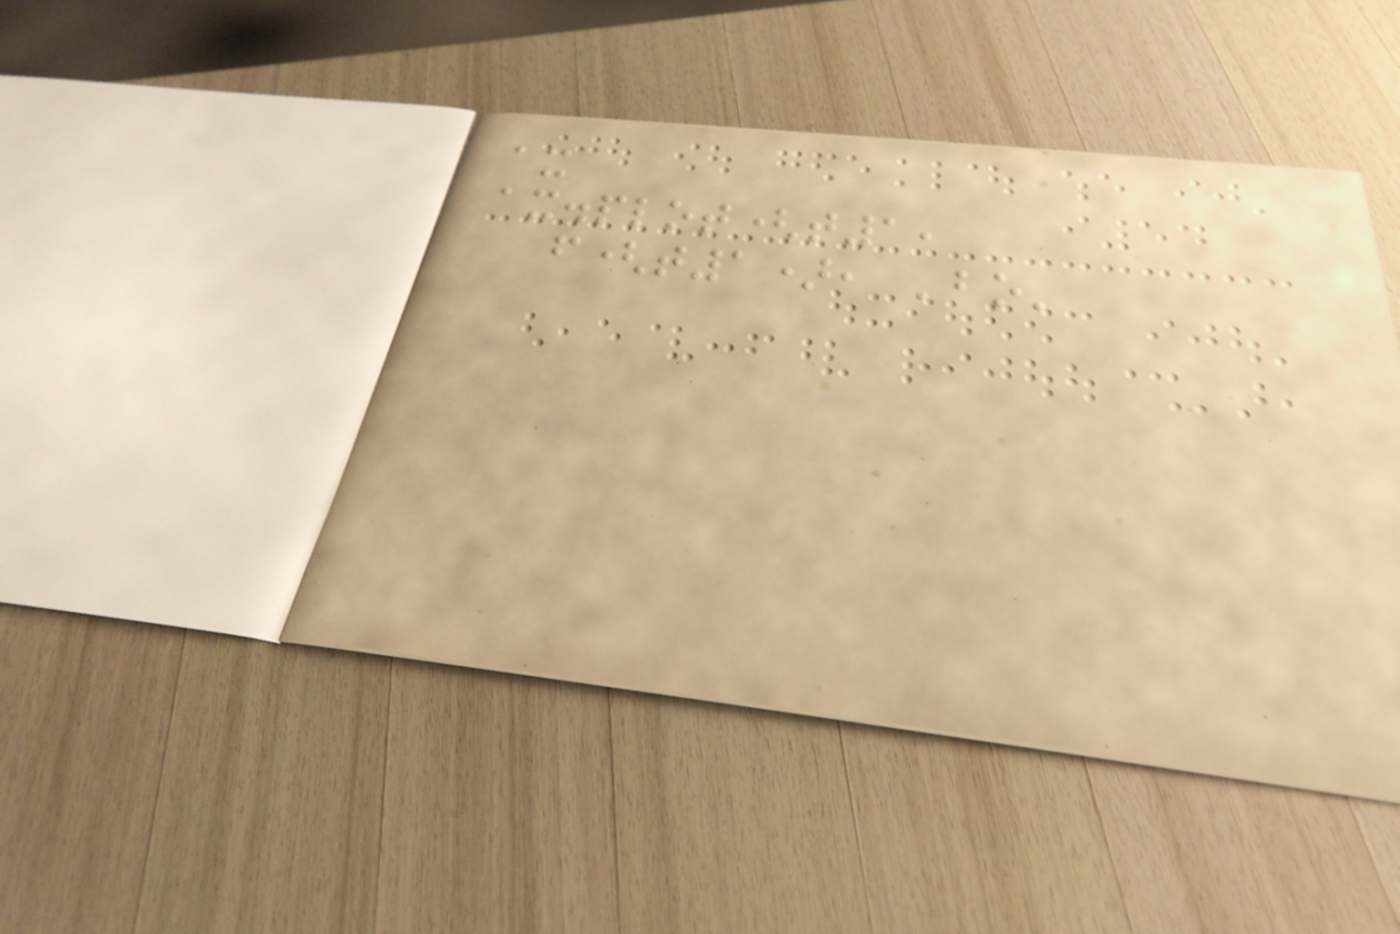ax
ax.plot(t1,
f(t1), 'bo'
